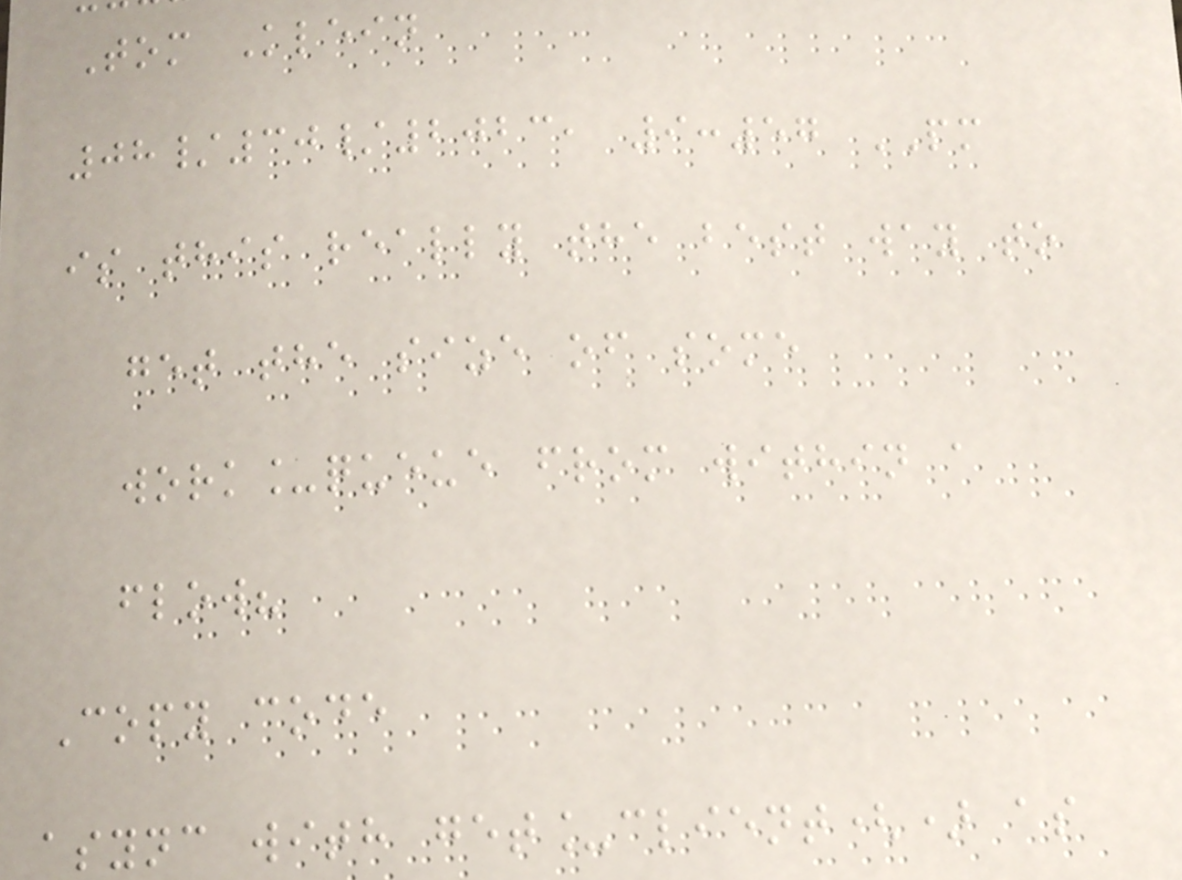Tom Klein
08/30/2023, 9:57 PM
is this really the best way to
get the size of some
work_queue from within a
flow?
Copy code
async with get_client() as
